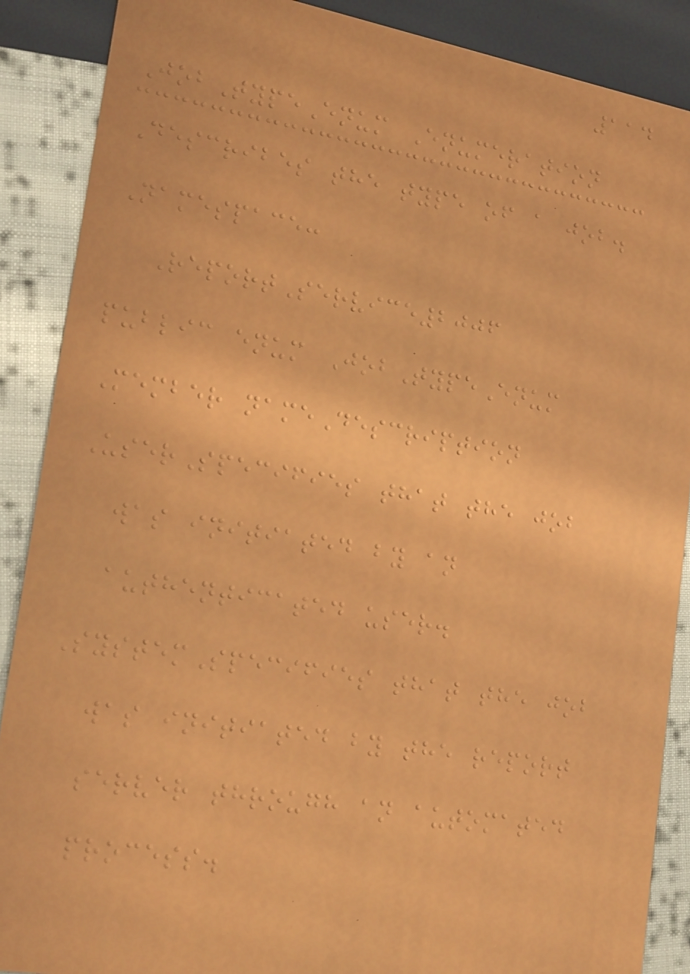114
JobTypeEnum Enumeration
Describes the type of a job.
Namespace:
ReportService2006
public enum JobTypeEnum
Member nameDescription
UserSpecifies that the job
was initiated by an
authenticated user.
SystemSpecifies that the job
was initiated by the report
server through an automated
process.
